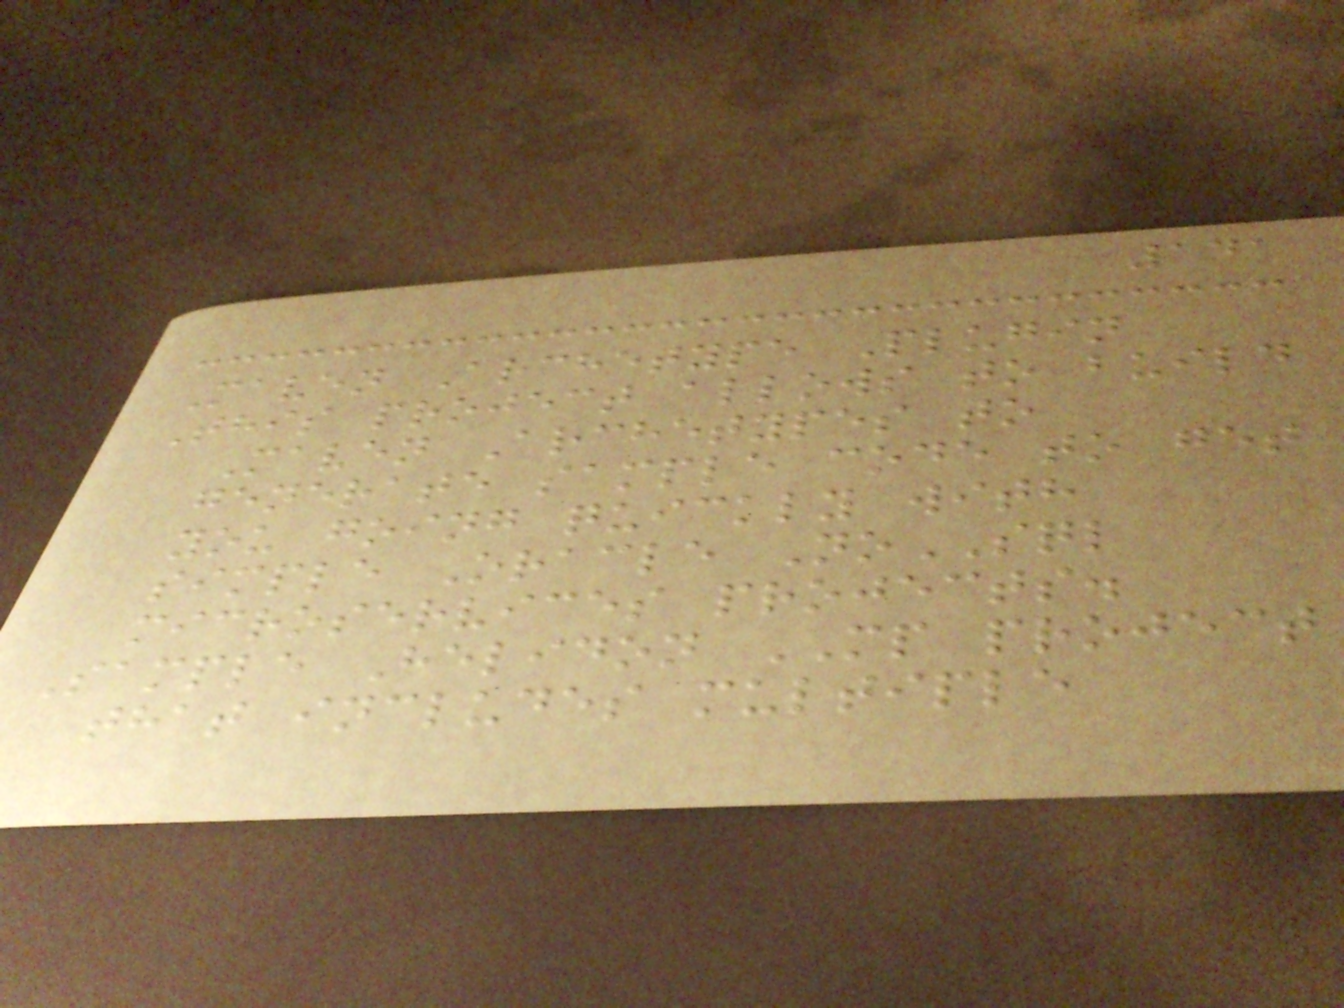141
Maven Archetype Plugin
This project allows to build
Maven Archetypes to
generate sample code to get
you going quickly with
simple Oracle NoSQL
microservices projects.
Sample Helidon MP project
that includes multiple
